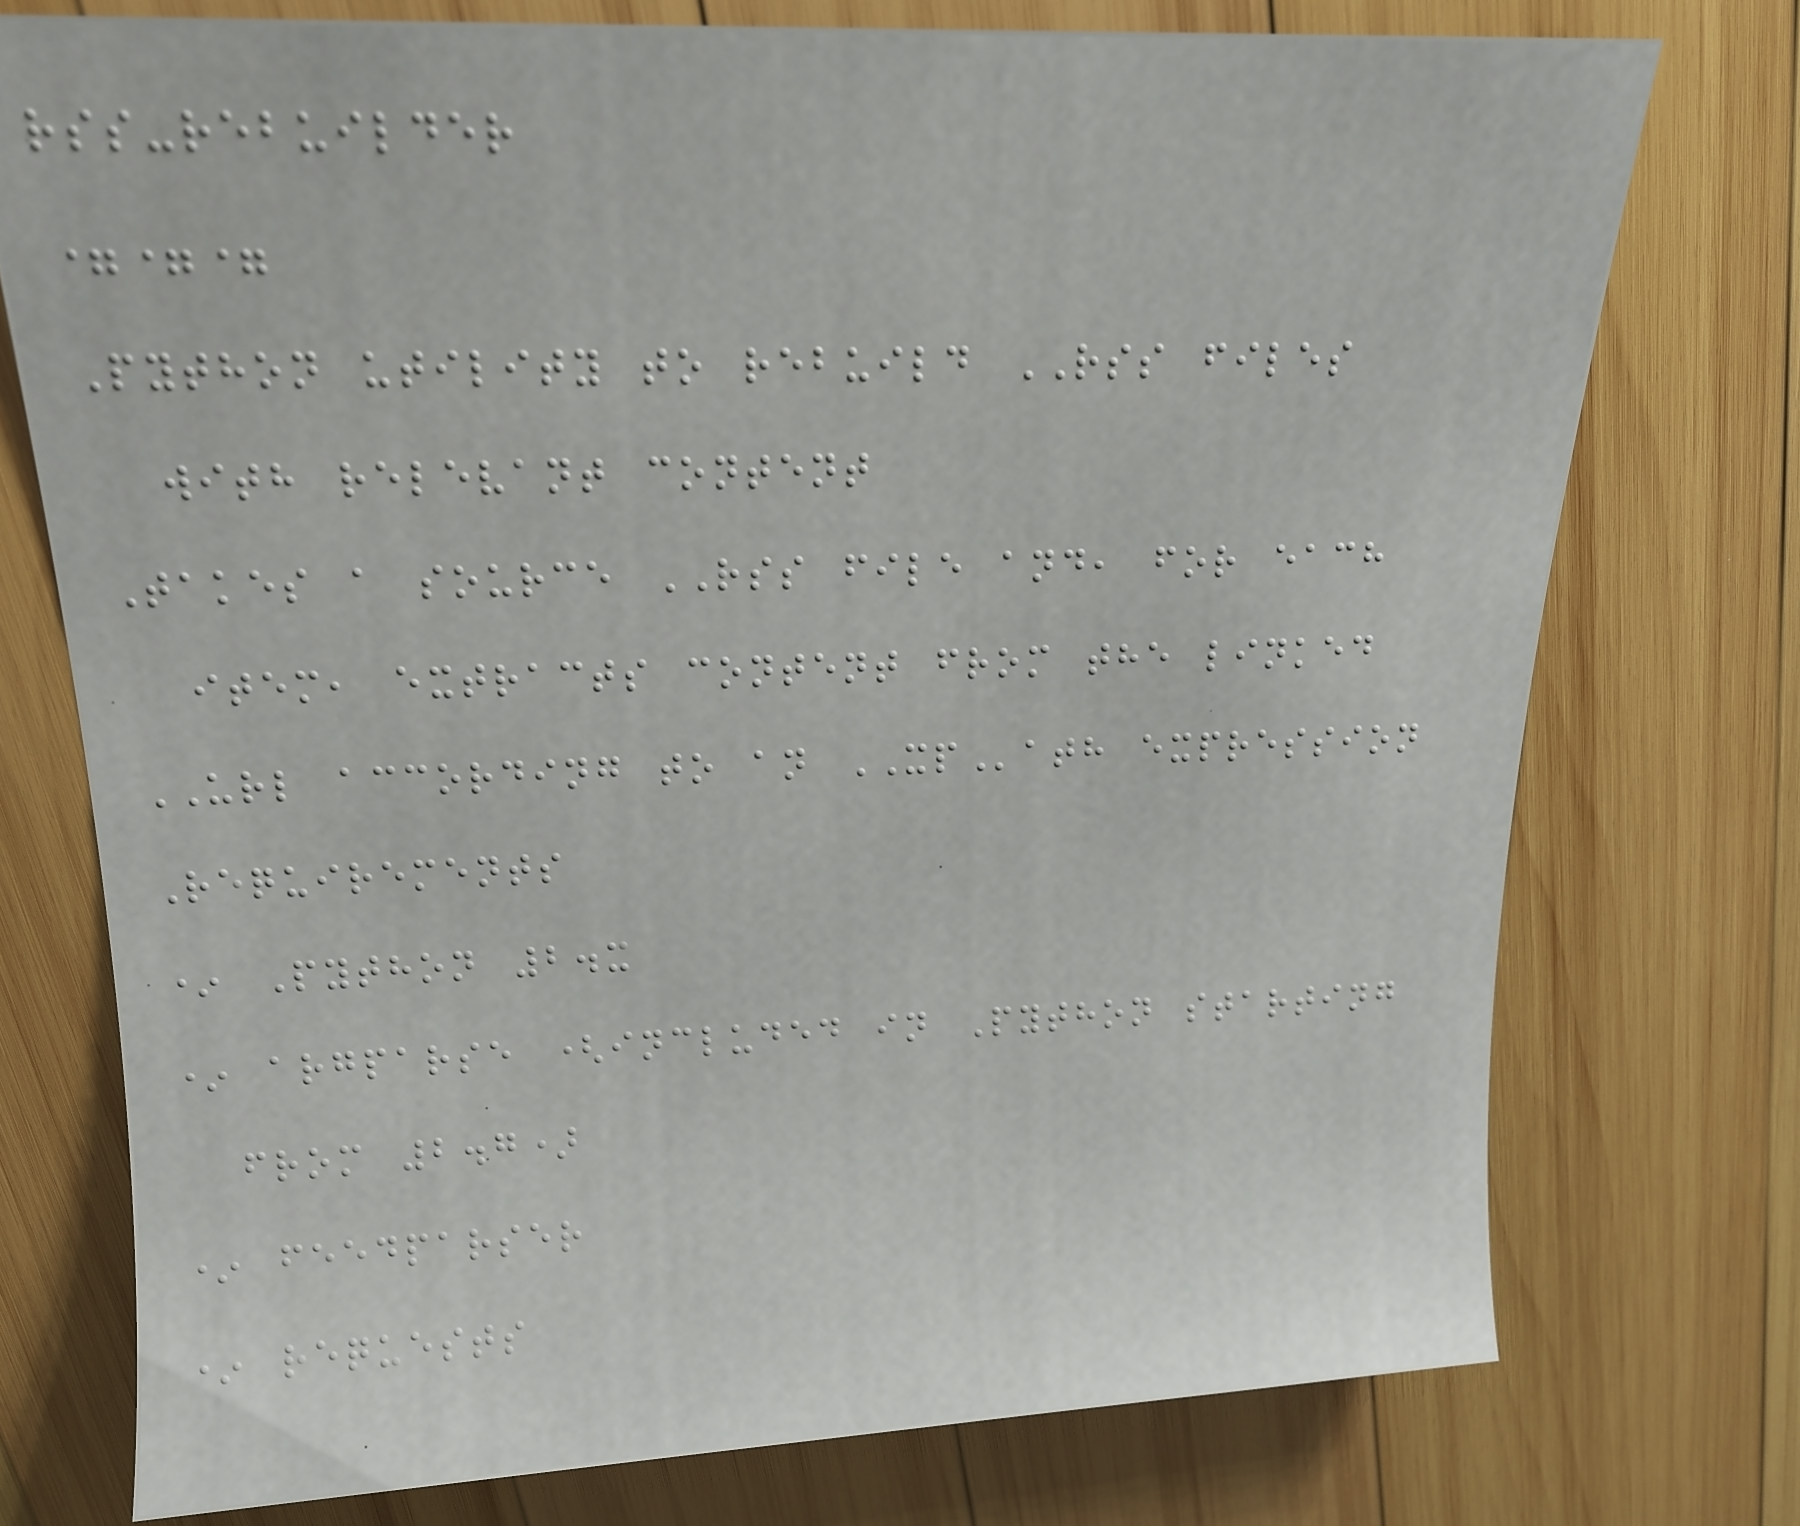rss-rebuilder
===
Python utility to rebuild RSS files
with relevant content
Takes a source RSS file and, for each
item, extracts content from the linked
URL according to an XPath expression
Requirements
* Python 2.x
* argparse (included in Python starting
from 2.7)
* feedparser
* requests
